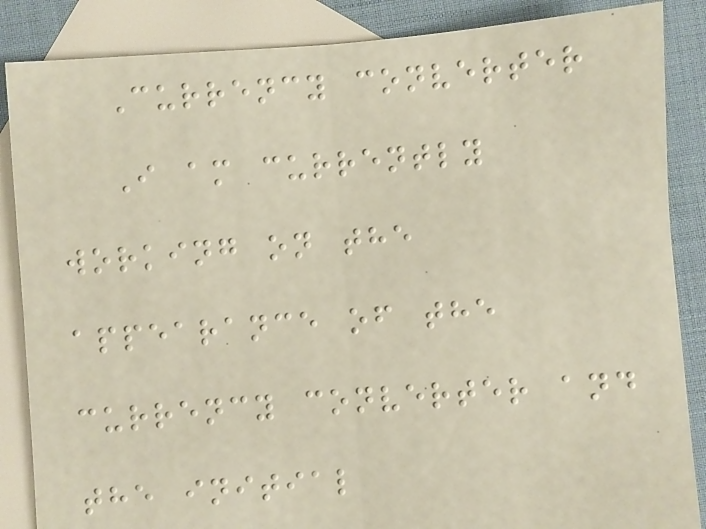Currency converter
I am currently
working on the
appearance of the
currency converter and
the initial
